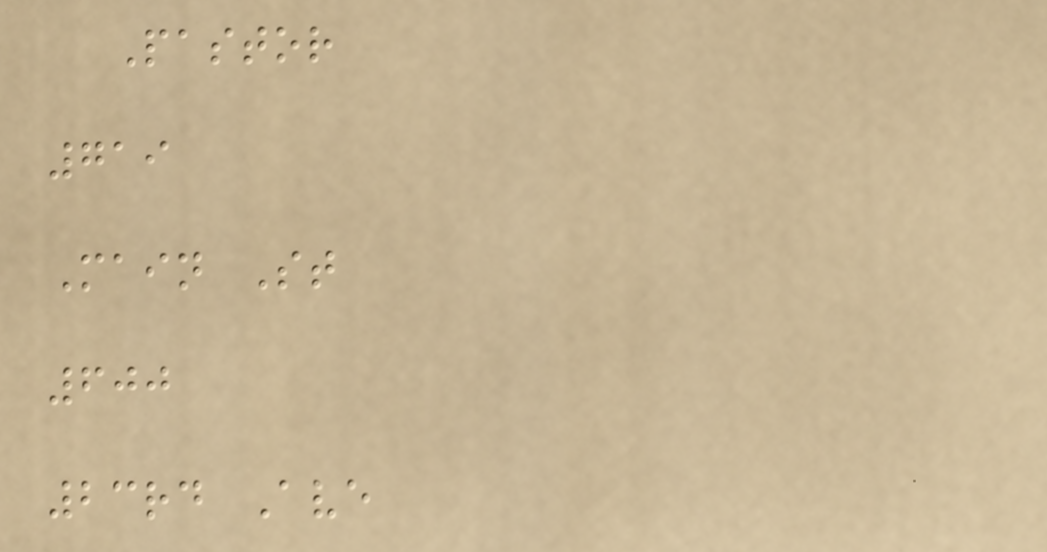Pastor
719
Main St
600
23rd Ave
